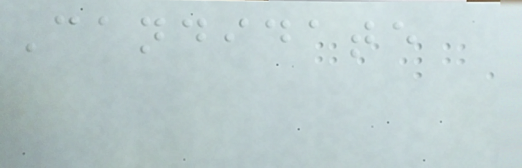Candidate
